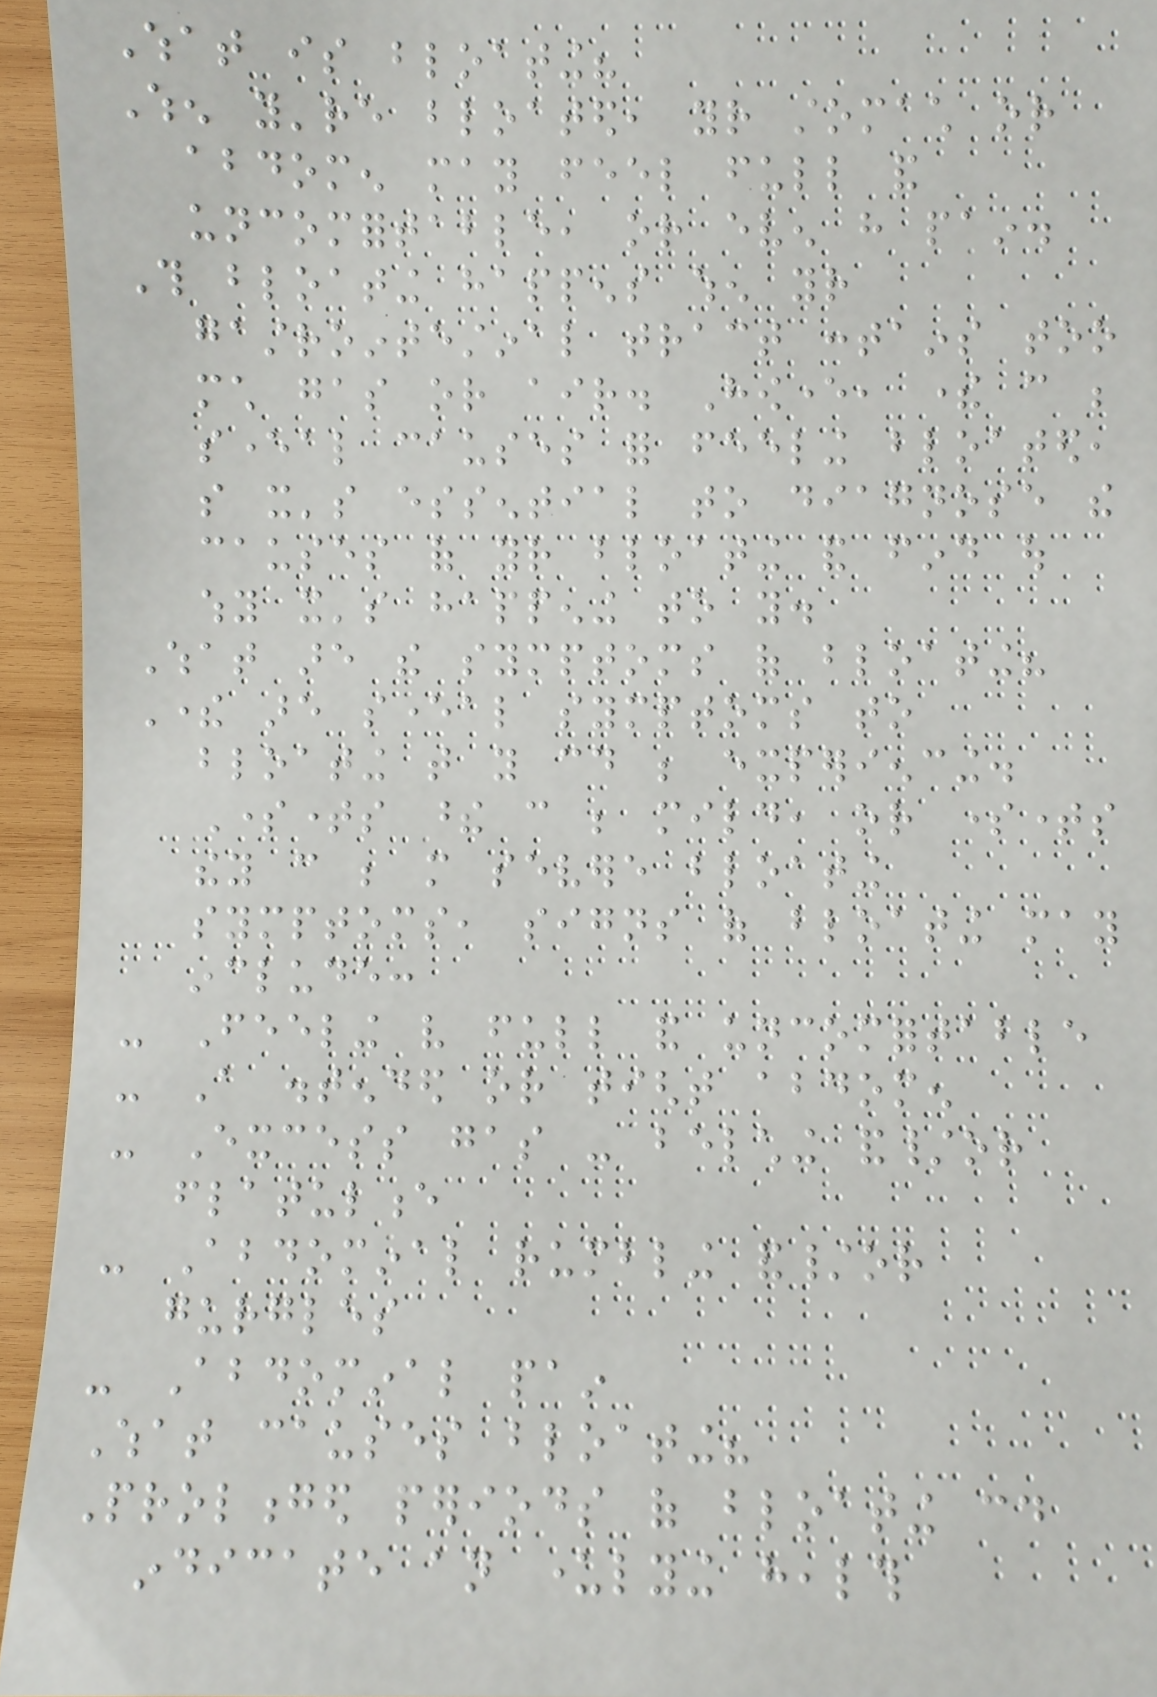What is bloating?
When you're bloated, your stomach or
abdomen may feel full and
uncomfortable, or even have pain.
This bloating happens when your
gastrointestinal tract contains too
much gas or air. However, there can be
several causes for feeling bloated,
so it's essential to diagnose the
causes of your bloating and find out
why it's happening to you.
What are the symptoms of bloating?
There are several symptoms to
bloating that you could be experiencing.
Sometimes these can be mild, or sometimes
they can be more severe bloating
symptoms, signs of bloating may
include:
- Feeling very full and uncomfortable
- A distended or tight abdomen
- Excess gas - belching and/or
flatulence
- Abdominal rumbling and/or
gurgles
- Abdominal pain
What causes bloating?
Prolonged periods of bloating could
indicate an underlying health
